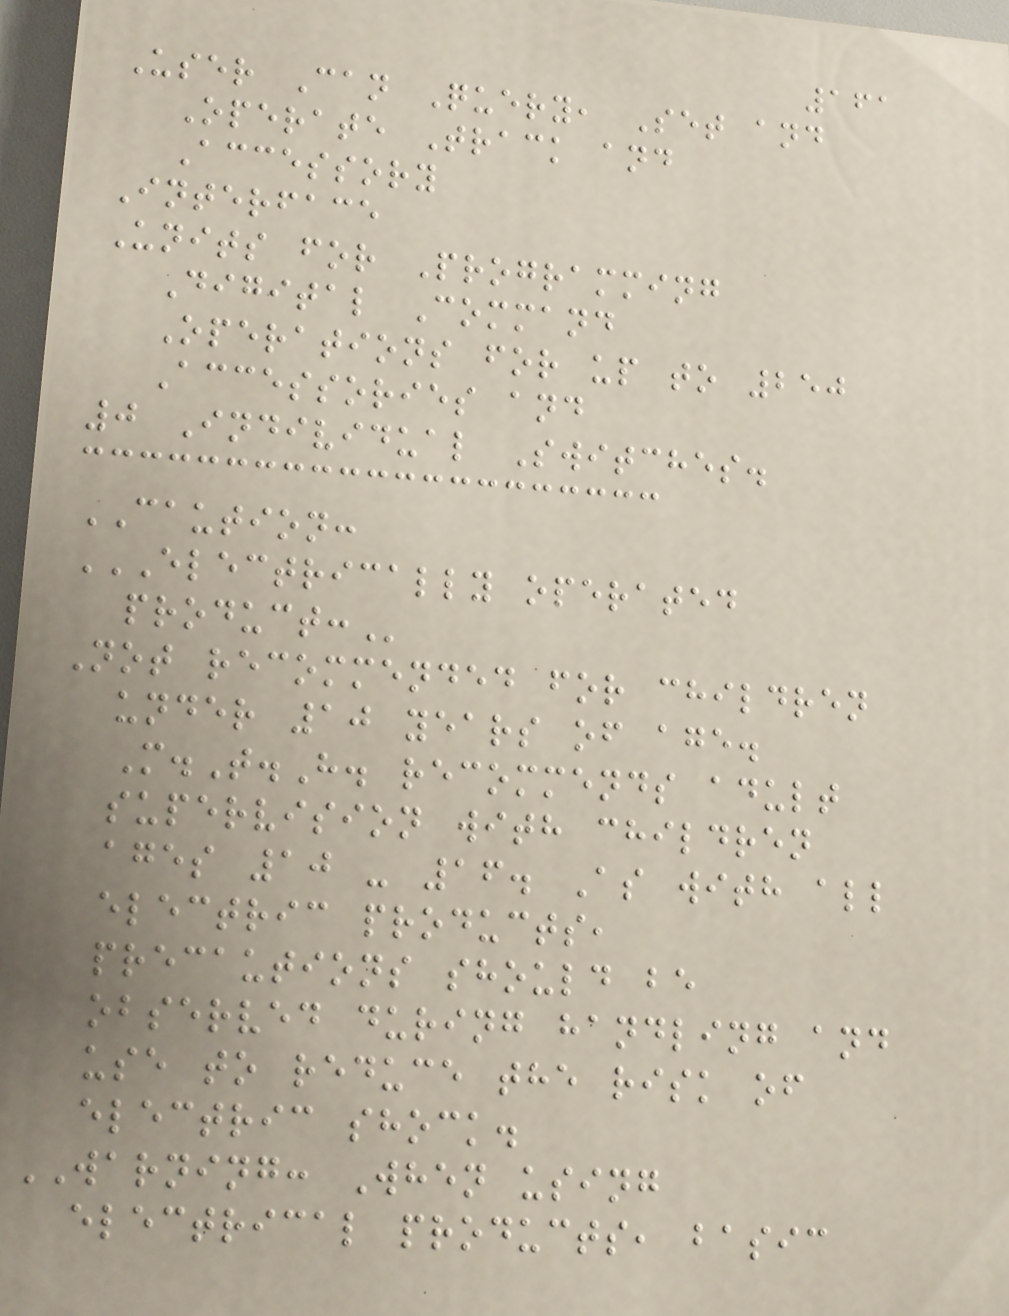161
User Can Query, Set and
Operate Track and
Accessory
Interface
Units for Programming
Digital Command
Operations for up to 250
Accessories and
0 Individual Switches.
CAUTION:
ELECTRICALLY OPERATED
PRODUCT:
Not recommended for children
under 10 years of age.
M.T.H. recommends adult
supervision with children
ages 10 - 16. As with all
electric products,
precautions should be
observed during handling and
use to reduce the risk of
electric shock.
WARNING: When using
electrical products, basic
